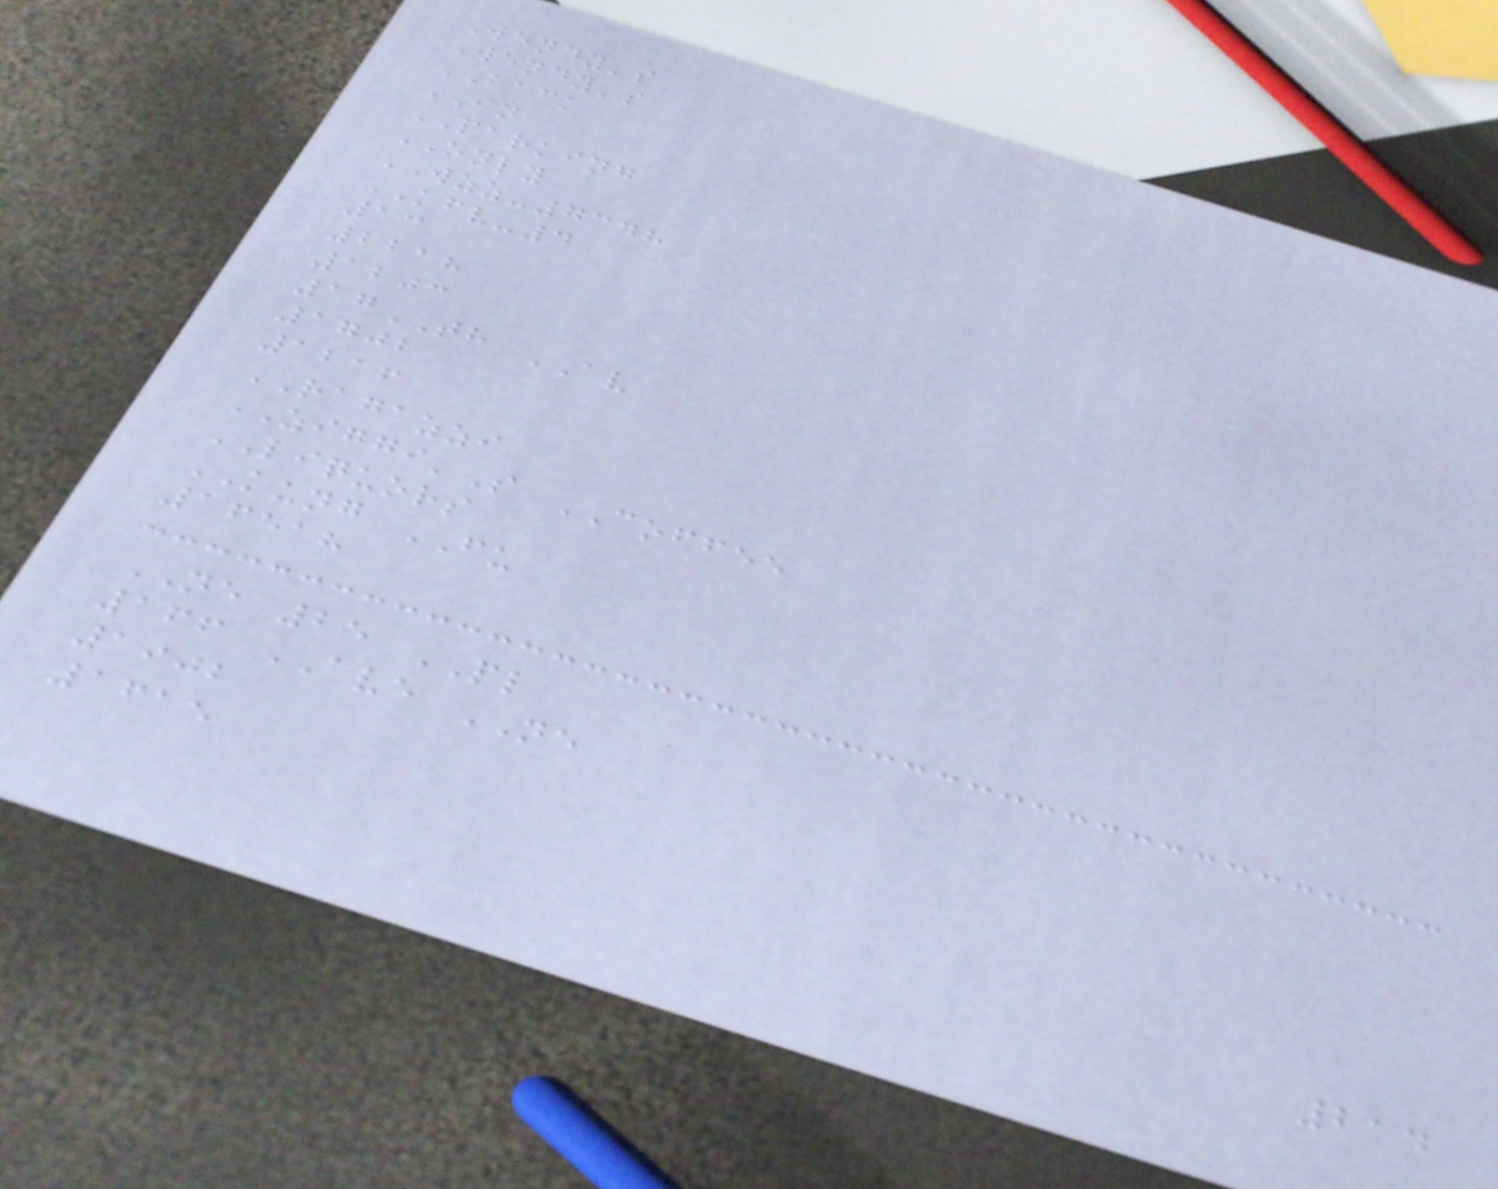Wendy's
Wendy's
BACK
IN
PARKING
ONLY
WZZ-7348
KFV-4
13
2218
1203
17TH AV
1702
1216
RAGAZZI
ZIGGI'S COFFEE
LIQUORS
KUNG FU
16518
NE 25 PL
166 AVE NE
1902
1615
214
